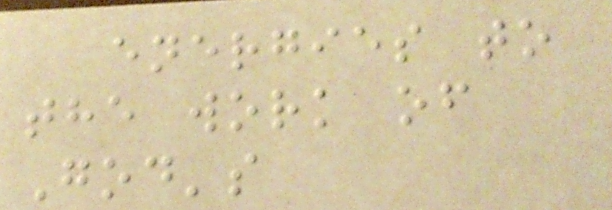energies to
the work of
God's
